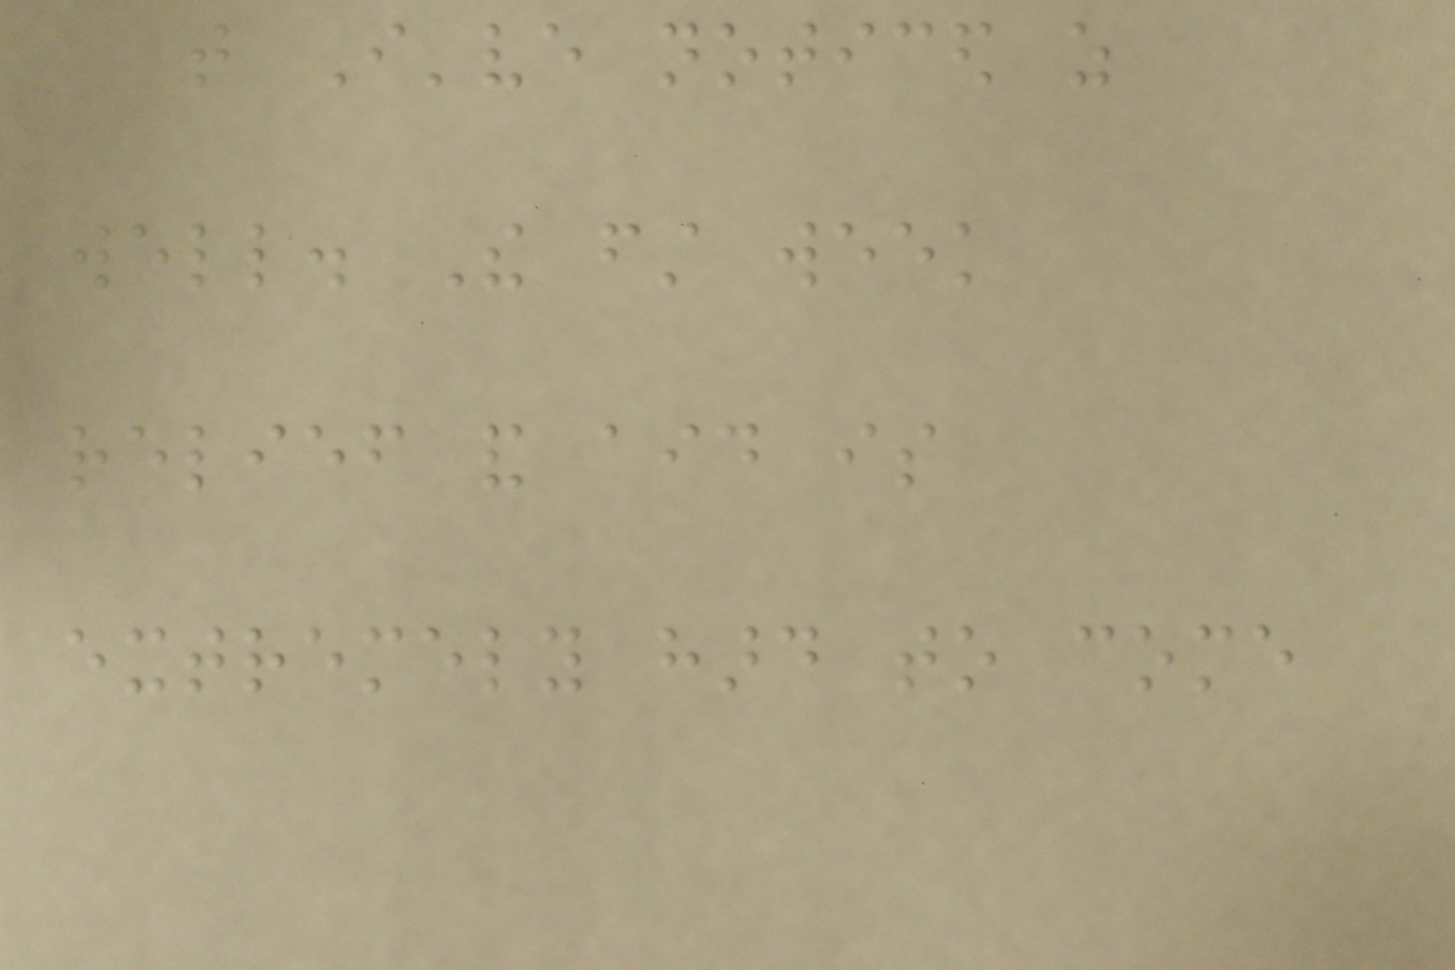that I've noticed as
well. The first week
relief and aid is
extremely hard to come
